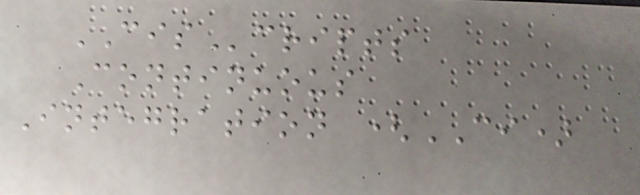CIScripts
Continuous
Integration (CI)
